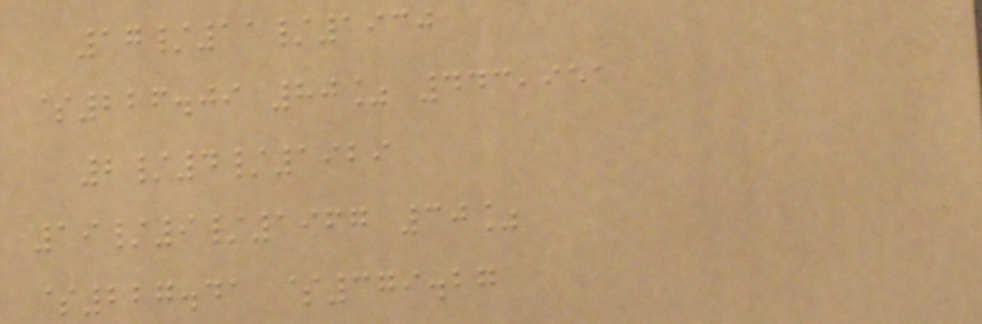17/11/1930
$226.09 80% 443,951
2/4/1929
19/9/1967 30%
$227.41 $379.27
